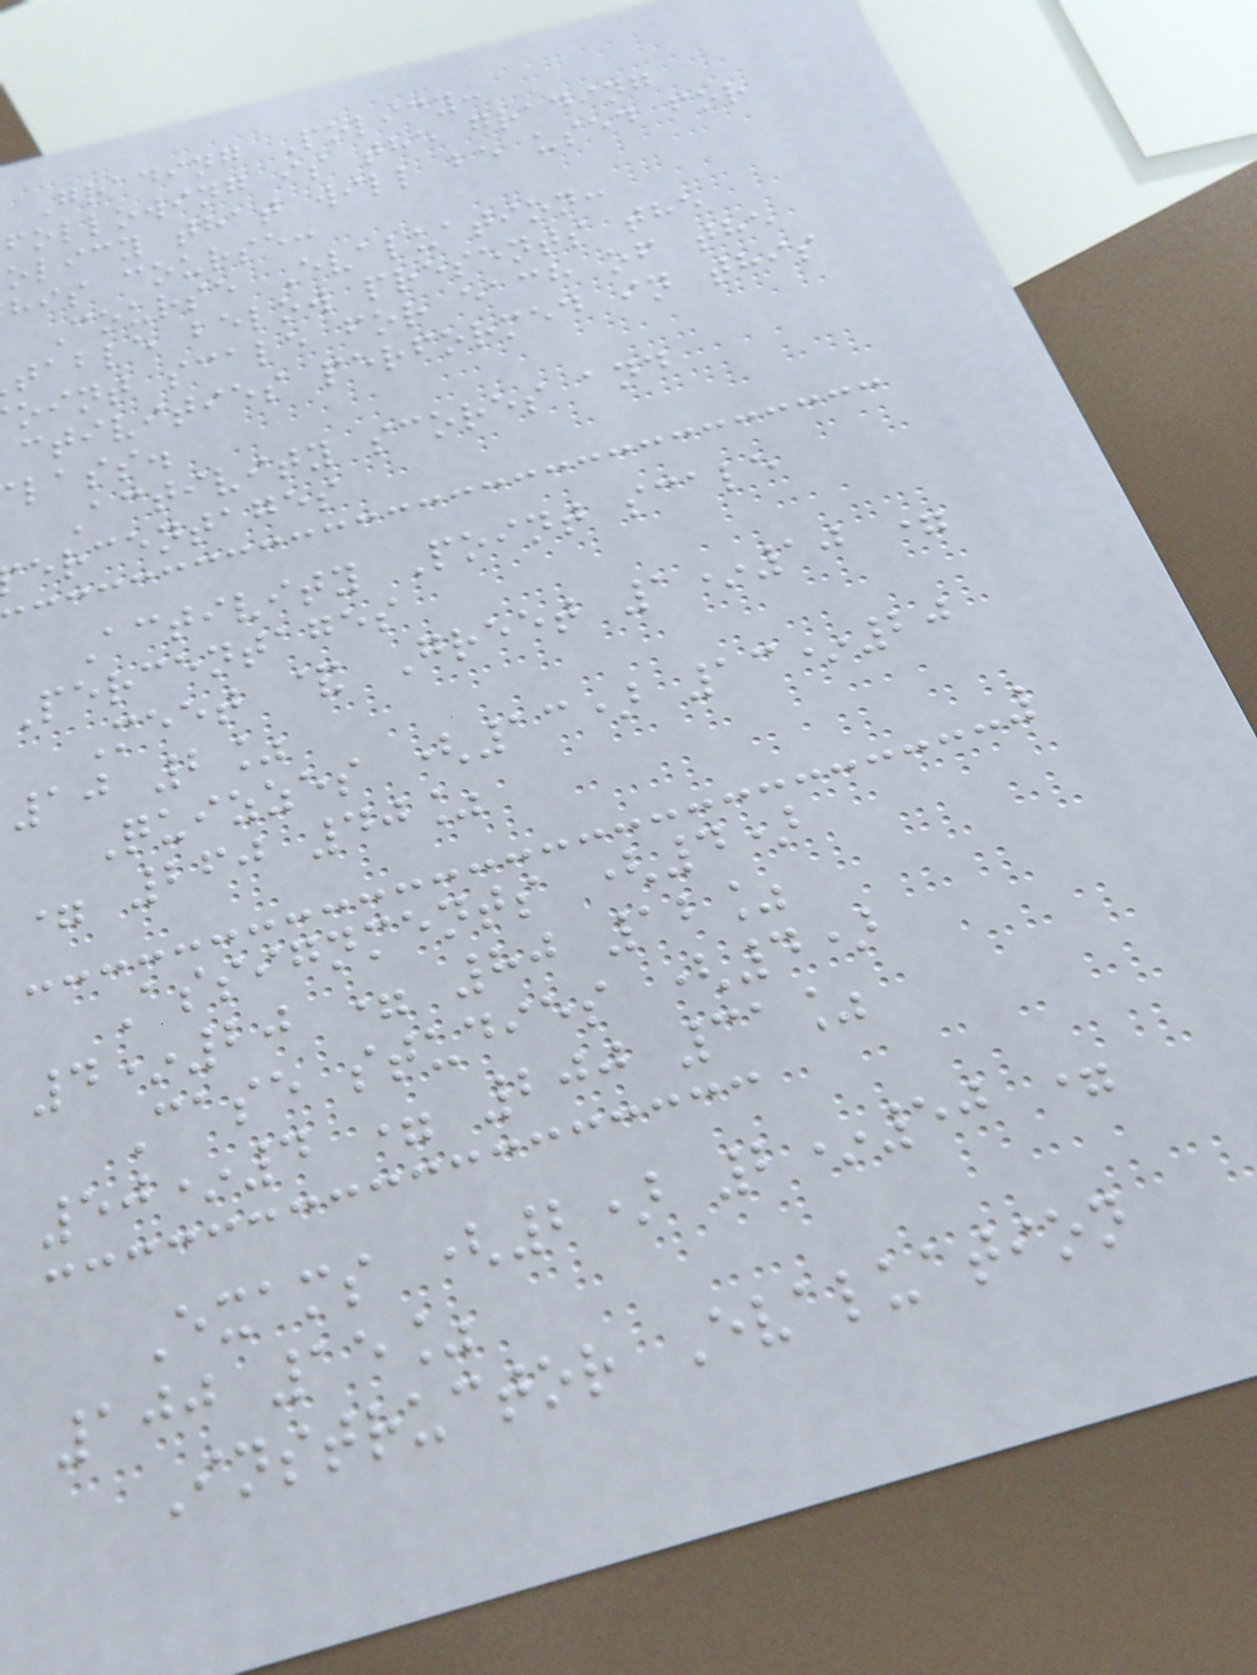Grading Policy:
following is the grading
olicy that will be used for
his course:
Course Evaluation:
table below presents the
oint scale for each of the
ctivities performed in this
lass.
Activity scores and
ercentages
Activity Point scale
Percentages
Meet & Greet 1*10 =
10 2%
Quizzes (13) 13*20
= 260 40%
Assignments (4)
4*20 = 80 12%
Case studies (4)
50*4 = 200 31%
Exams (2) 2*50 =
100 15%
Instructor Evaluation
